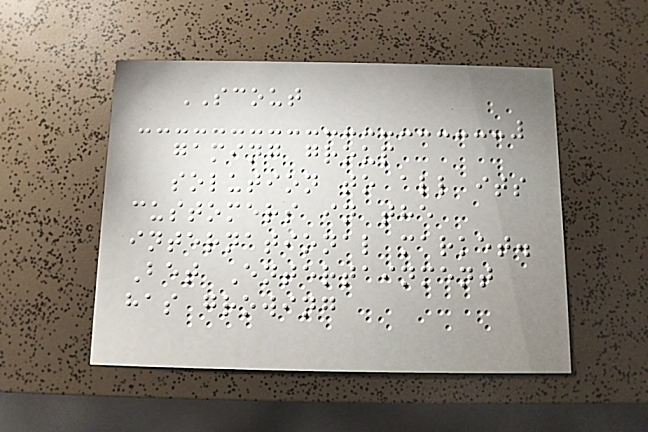SCOUT
gaming group
solution to all its
customers in the
international market.
Bet Entertainment
has growing
